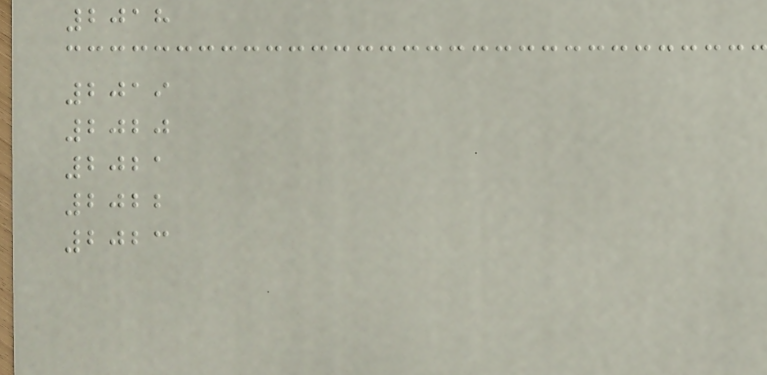2018
2019
2020
2021
2022
2023
